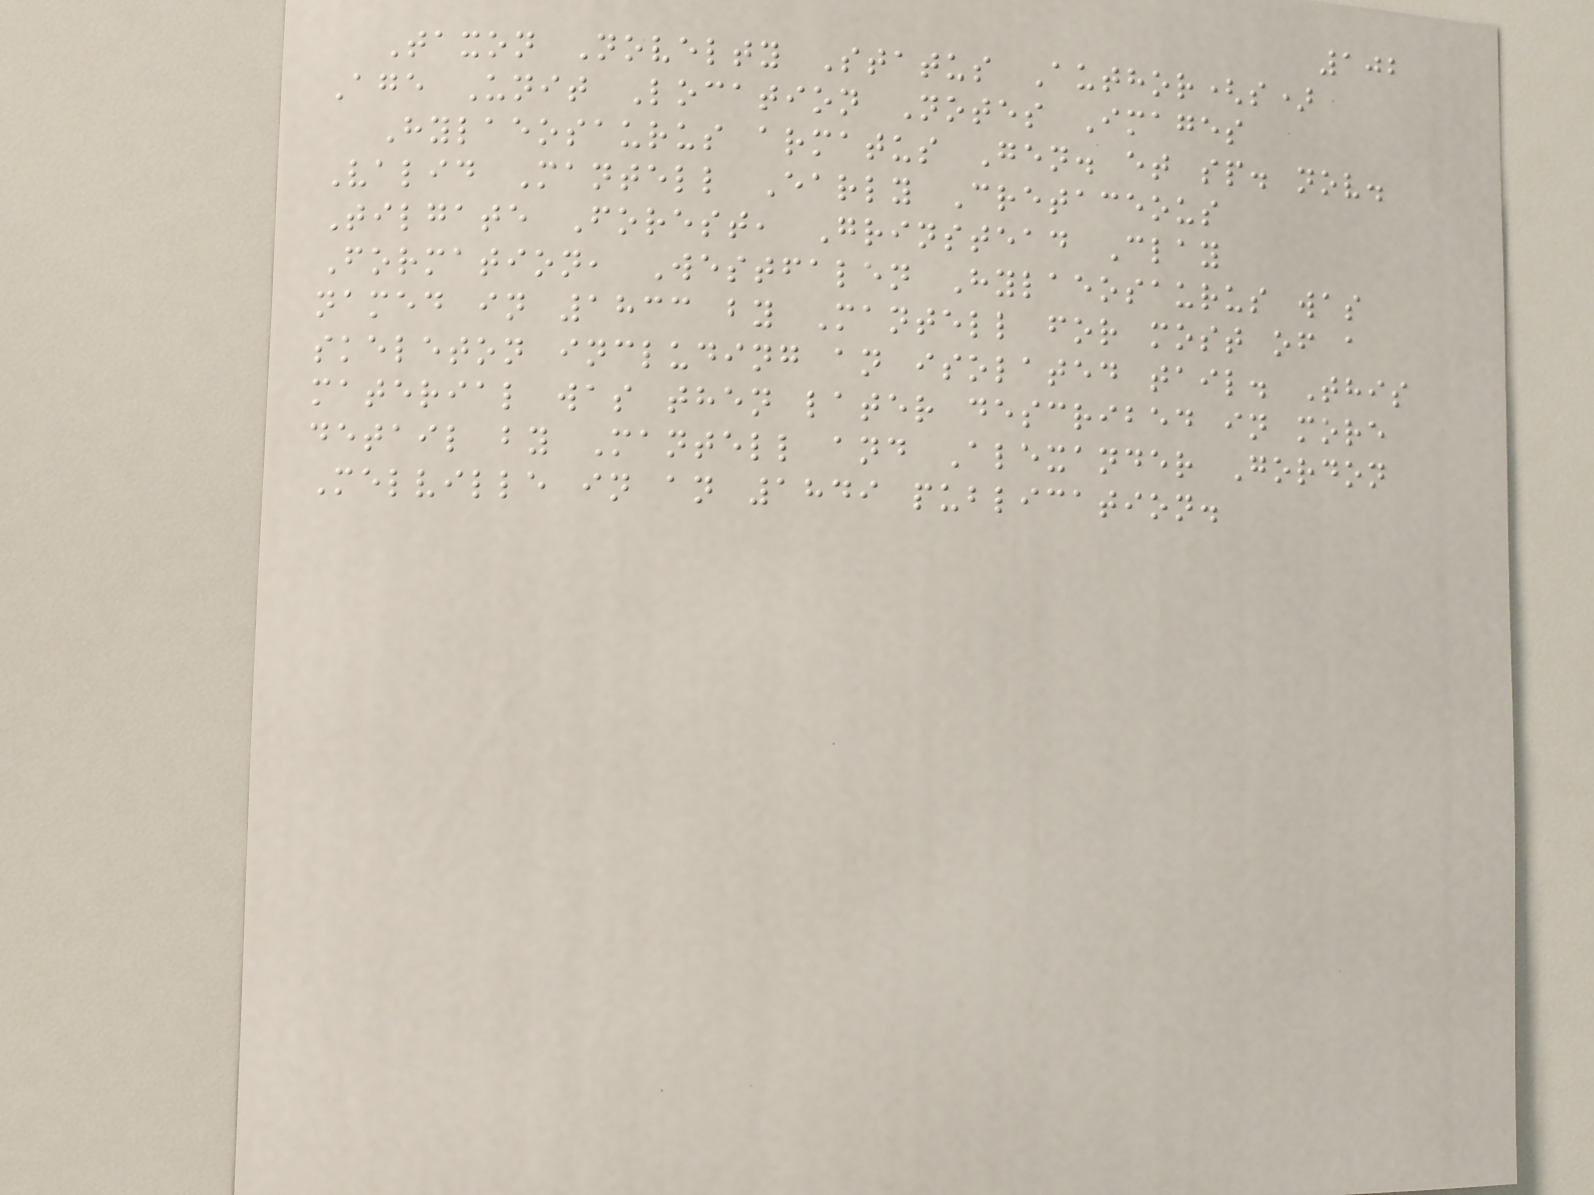102
Taxon Novelty Status Author(s)
Age Unit Location Notes Images
Hylaeosaurus armatus Gen. et sp. nov.
Valid Mantell Early Cretaceous
Tilgate Forest, Grinstead Clay
Formation, Westfalen Hylaeosaurus was
named in 1833 by Mantell for most of a
skeleton including an isolated tail. This
material was then later described in more
detail by Mantell and Alexander Gordon
Melville in an 1849 publication.
